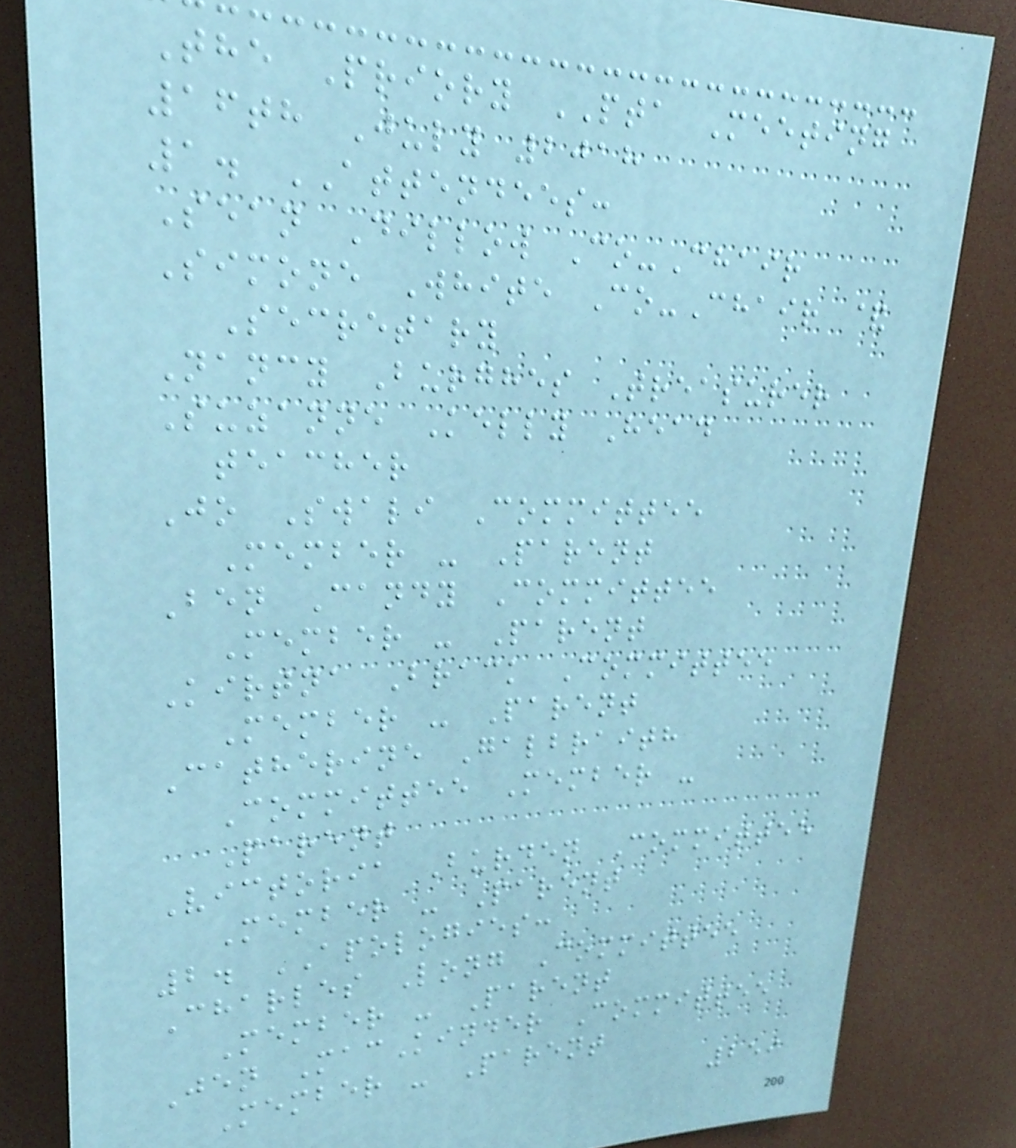The Priory PTA Meeting
16th July 2018
1. ATTENDEES:
Sean Dillow Co-Chair
Simone White Co-Chair &
Secretary
Nancy Burghes Treasurer
Suzanne Kelly Head
teacher
Jo Swali Committee
Member - Parent
Ben Candy Committee
Member - Parent
Kirtna Brack Committee
Member - Parent
Catherine Galbraith
Committee Member -
Parent
Victoria Burden Committee
Member - Parent
2. APOLOGIES:
Charles Long Committee
Member - Parent
Jen MacKinder Committee
Member - Parent
259
